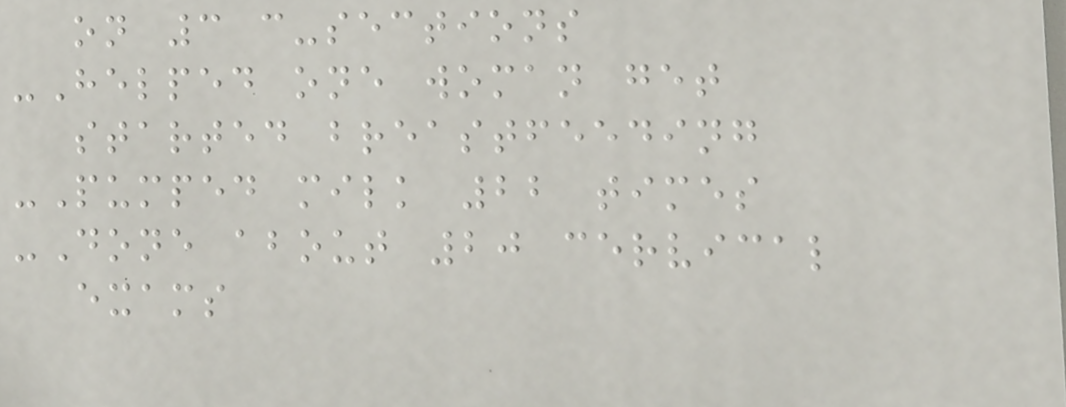on 3 c-sections
-Helped one woman get
started breastfeeding
-Pumped milk 22 times
-Done about 20 cervical
exams
